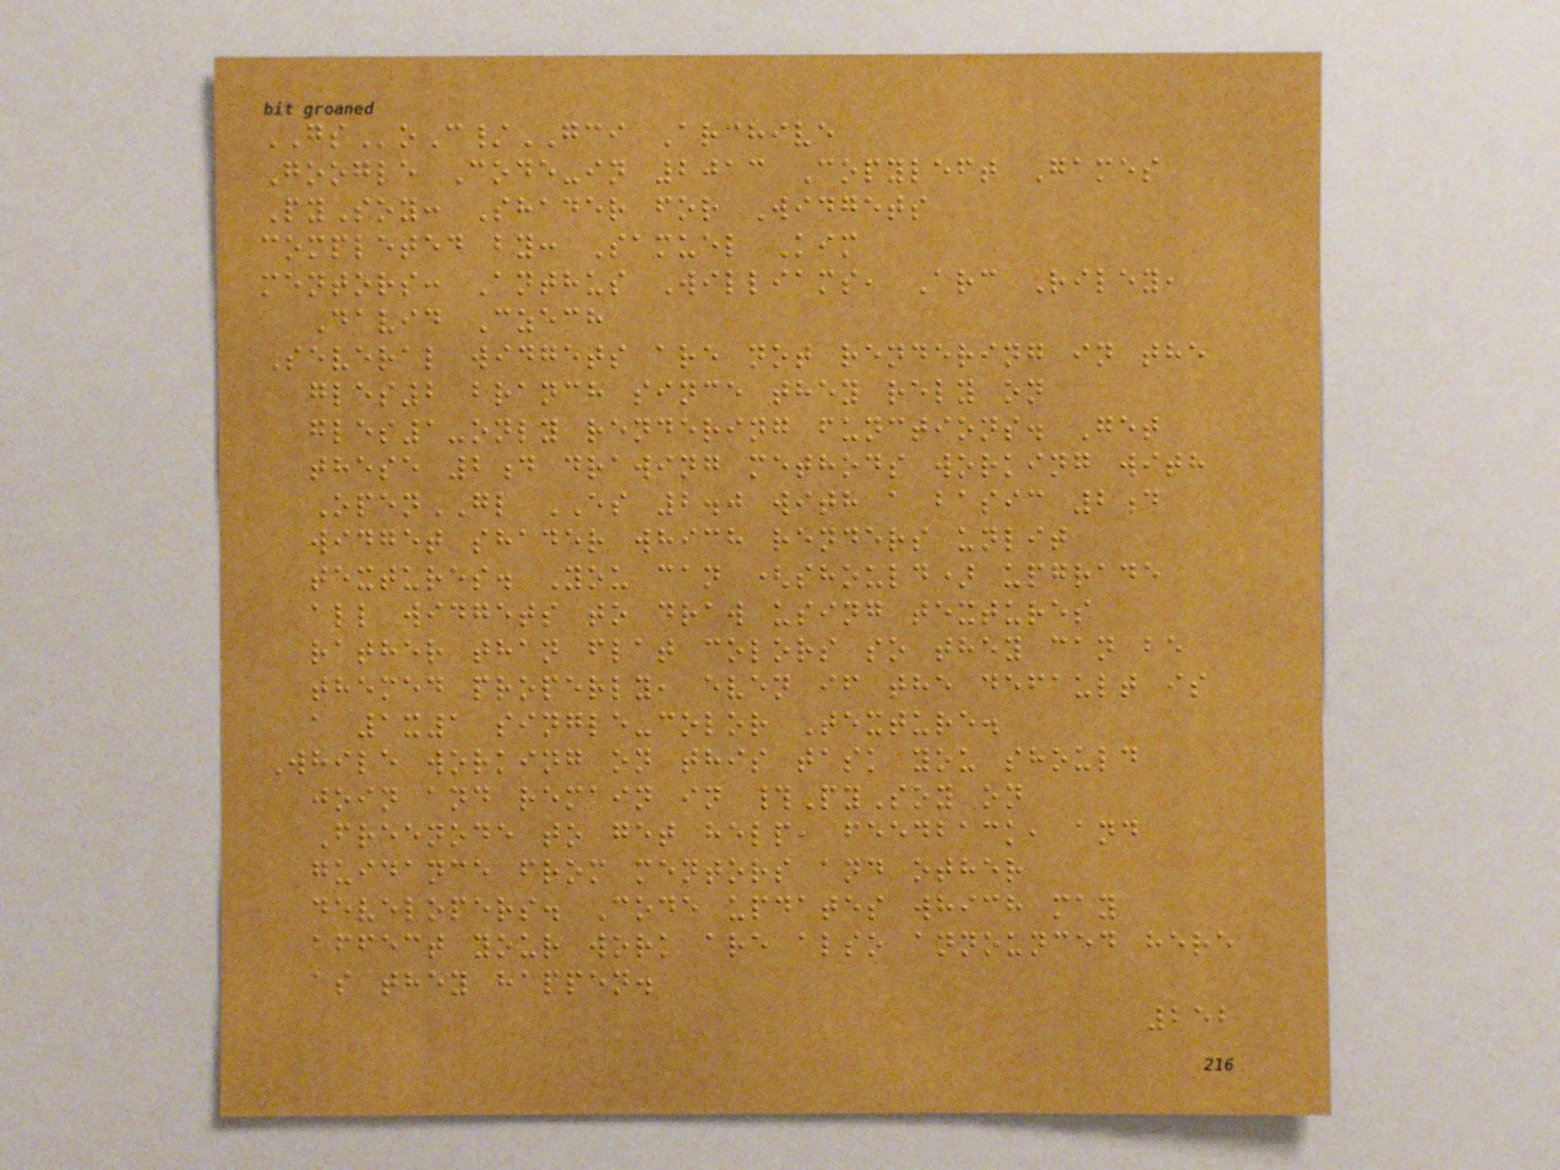GSoC/GCI Archive
Google Code-in 2013 Copyleft Games
PySoy: Shader for Widgets
completed by: Samuel Kim
mentors: Anthus Williams, Arc Riley,
David Czech
Several widgets are not rendering in the
gles2 branch since they rely on
gles1-only rendering functions. Get
these 2d drawing methods working with
OpenGL ES 2.0 with a basic 2d
widget shader which renders unlit
textures. You can (should) upgrade
all widgets to draw using textures
rather than flat colors so they can be
themed properly, even if the default is
a 1x1 single-color Texture.
While working on this task you should
join and remain in #PySoy on
Freenode to get help, feedback, and
guidance from mentors and other
developers. Code updates which may
affect your work are also announced here
as they happen.
252
